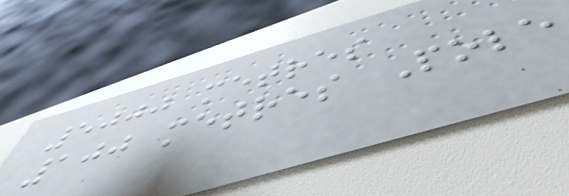5000 metres
100 metres Pole
